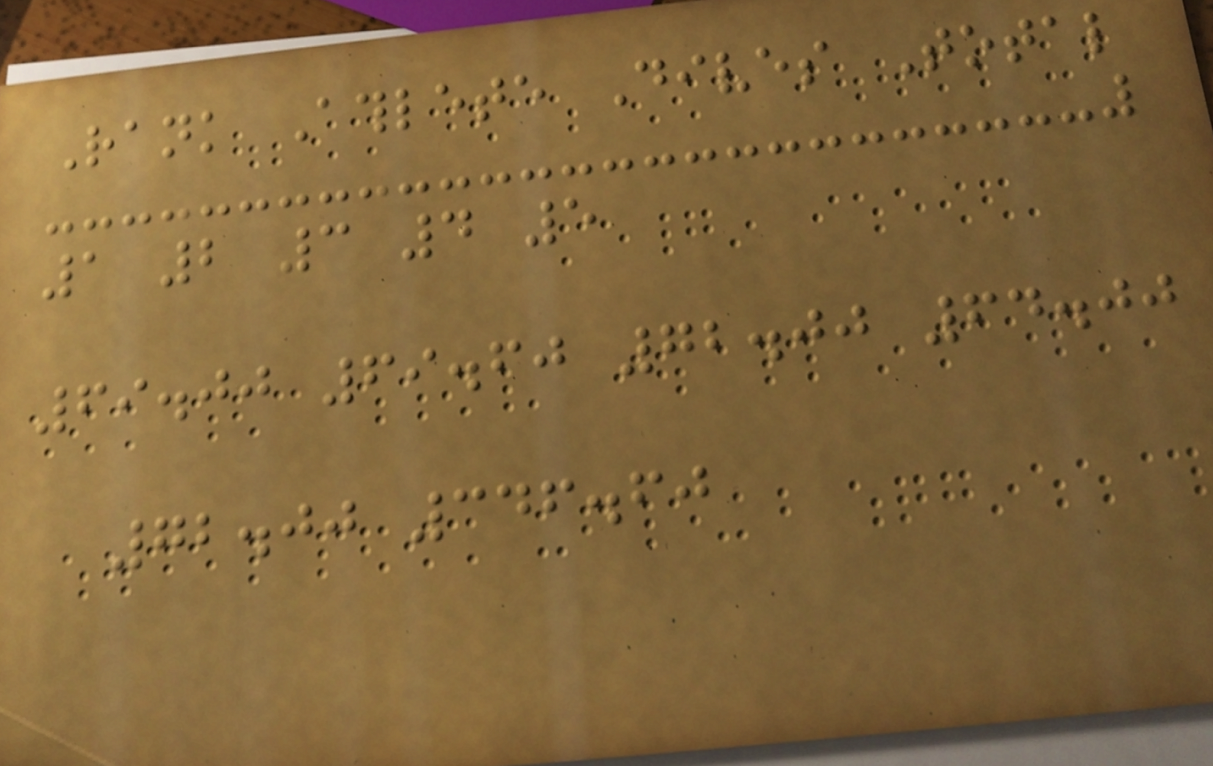Rank Athlete Dives Total
1 2 3 4 5
69.00 69.60 72.00 64.00
72.00 346.60
